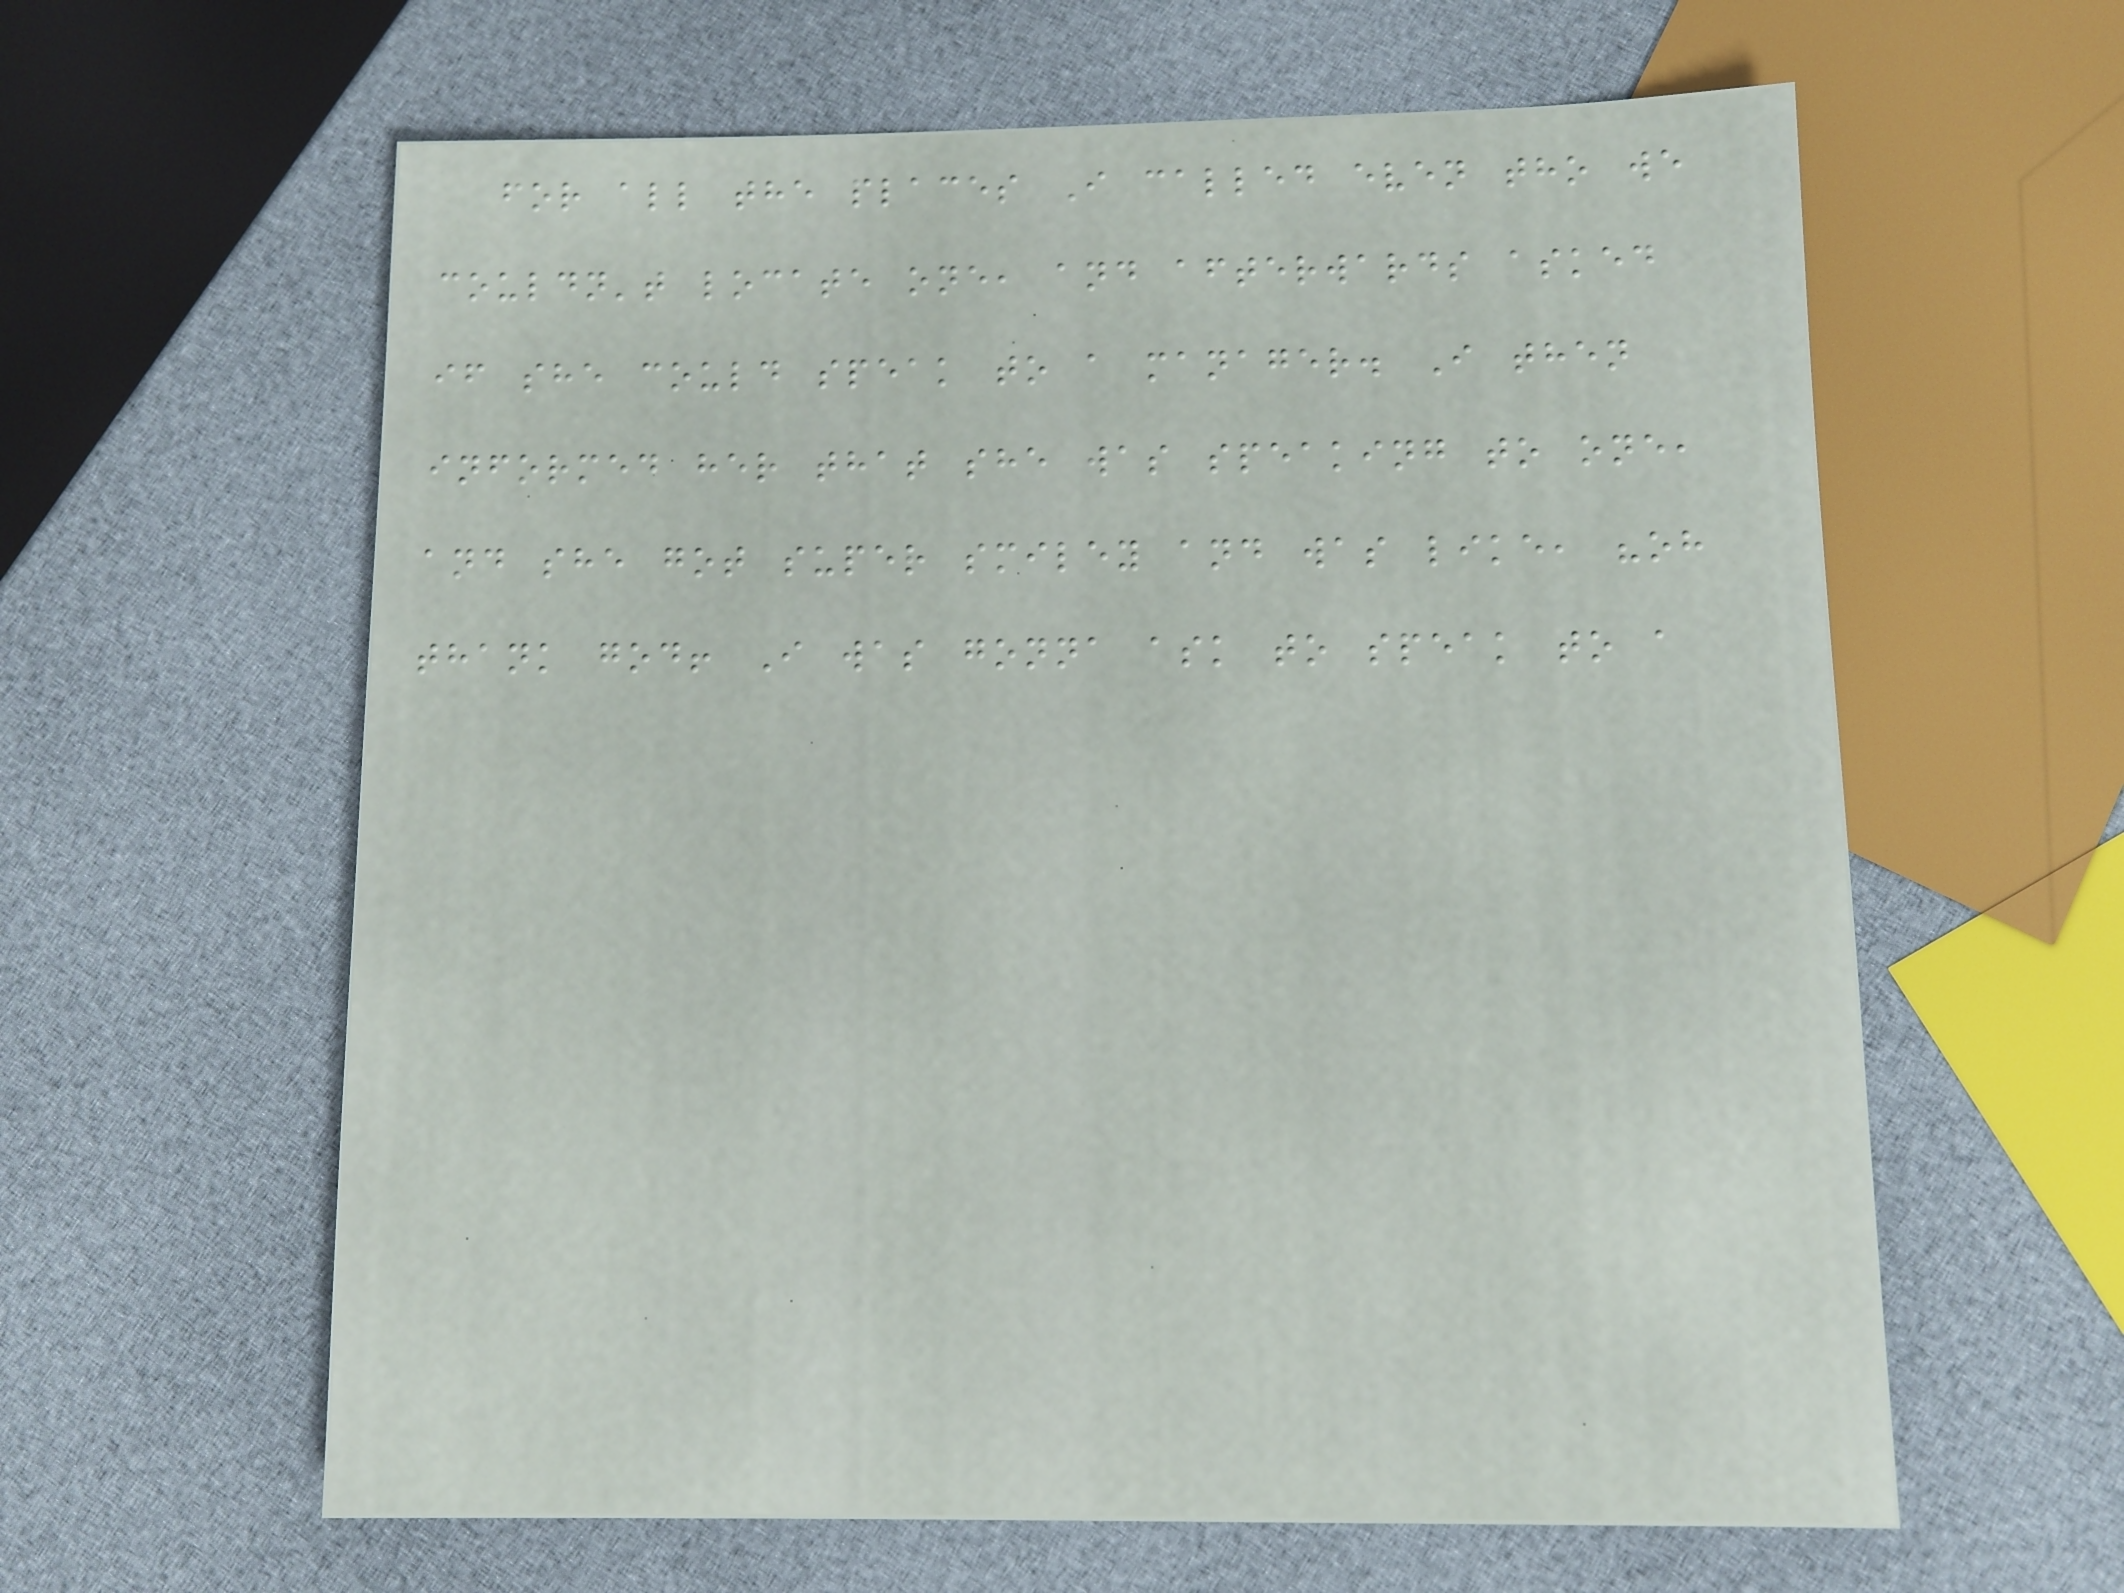for all the places I called even tho we
couldn't locate one, and afterwards asked
if she could speak to a manager. I then
informed her that she was speaking to one,
and she got super smiley and was like, "oh
thank god! I was gonna ask to speak to a
